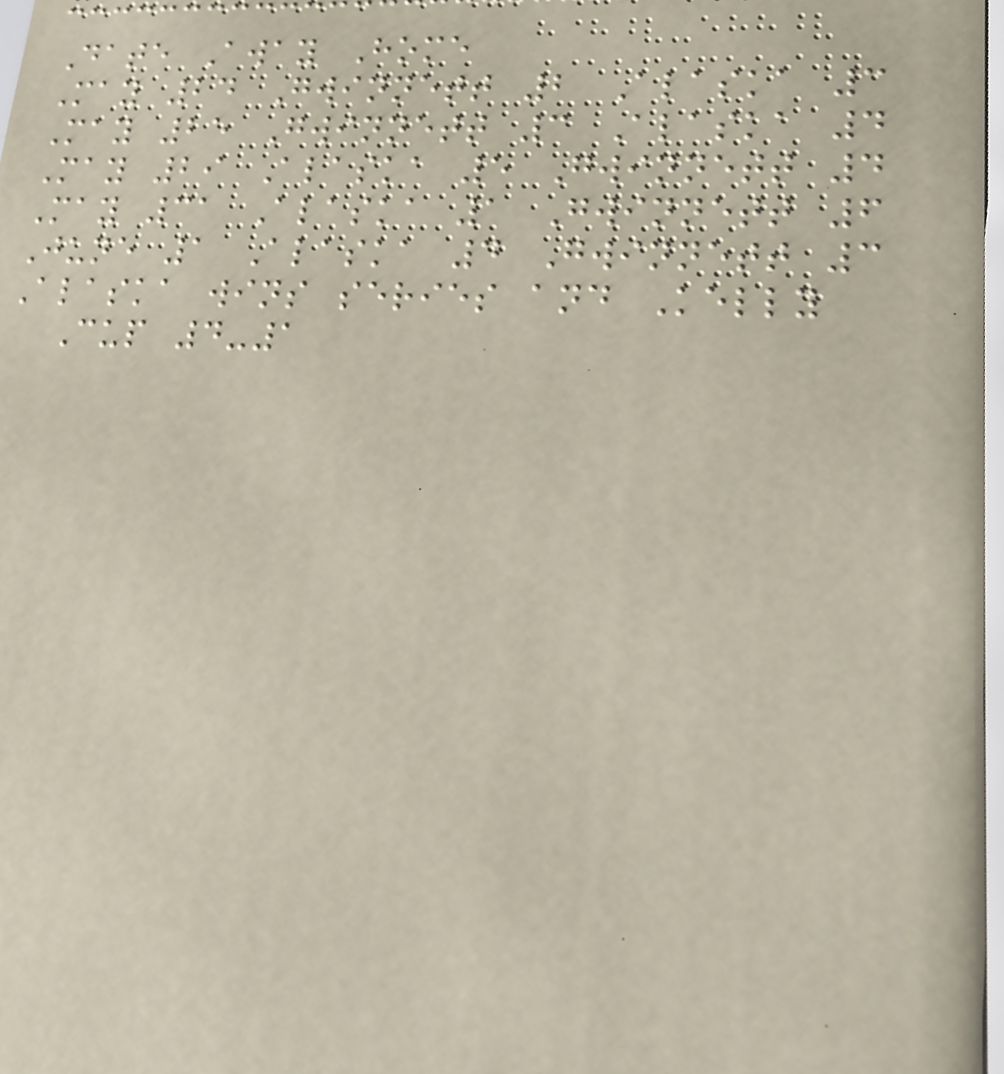Date Away Home
May 24 Gwinnett 2 Alaska 3
May 25 Gwinnett 3 Alaska 4
May 29 Alaska 5 Gwinnett 4
May 31 Alaska 1 Gwinnett 6
June 1 Alaska 4 Gwinnett 3
Alaska wins series and Kelly
Cup 4-1
